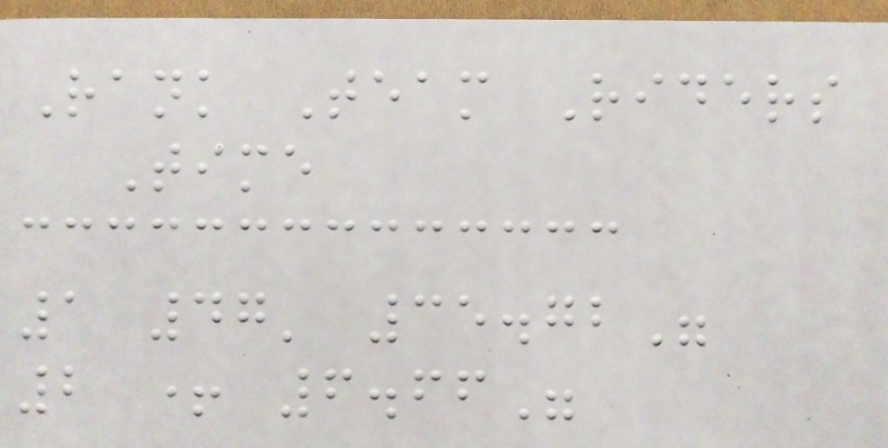Rank Team Riders
Time
1 47' 35.72"
2 + 6.66"
